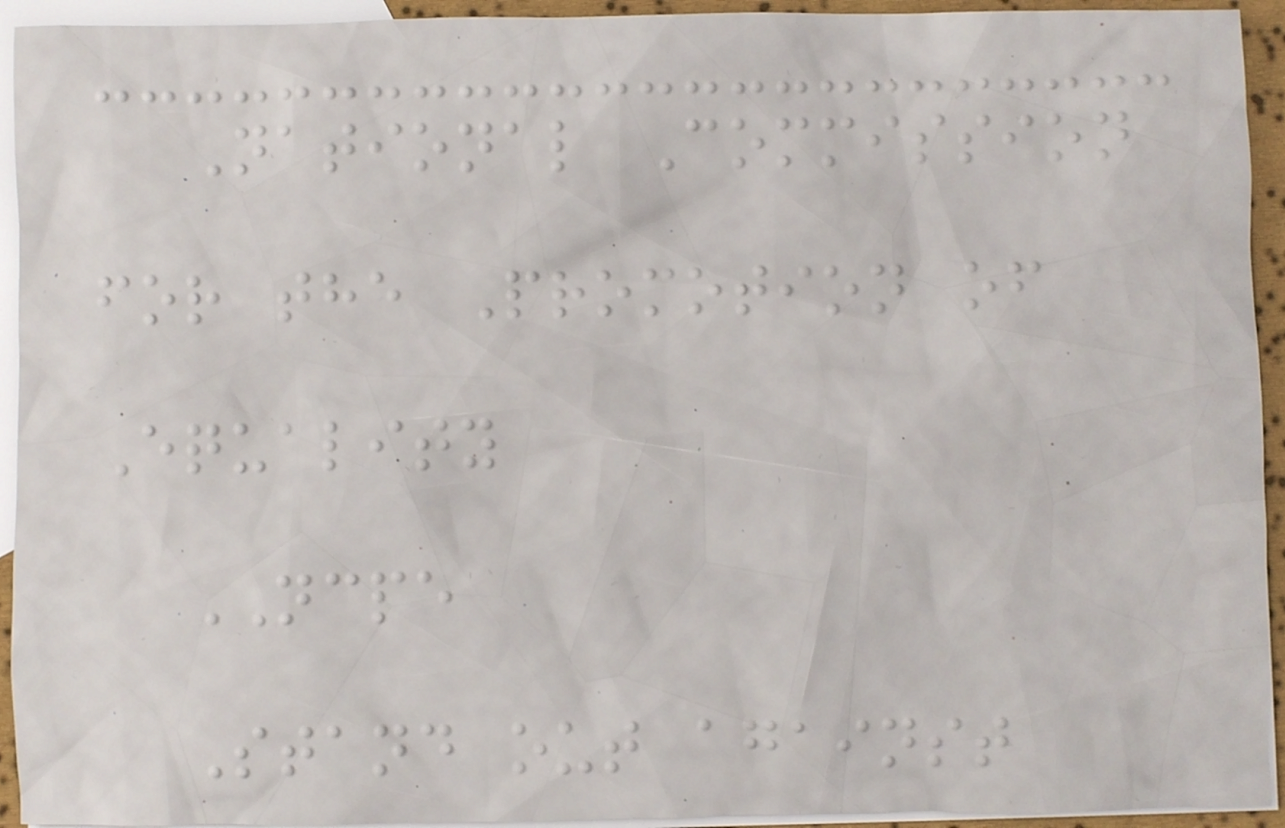National Commission
for the Promotion of
Equality
NCPE
Stand out against
